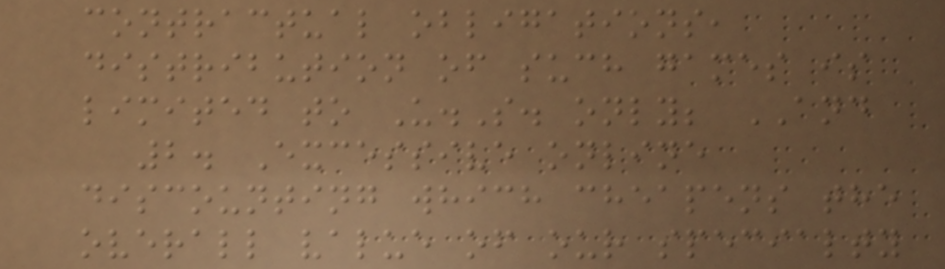contractual obligations,
distribution of such games is
limited to U.S. only; AND
2. Excessive online
discounting which cheapens the
overall value of our specialty
